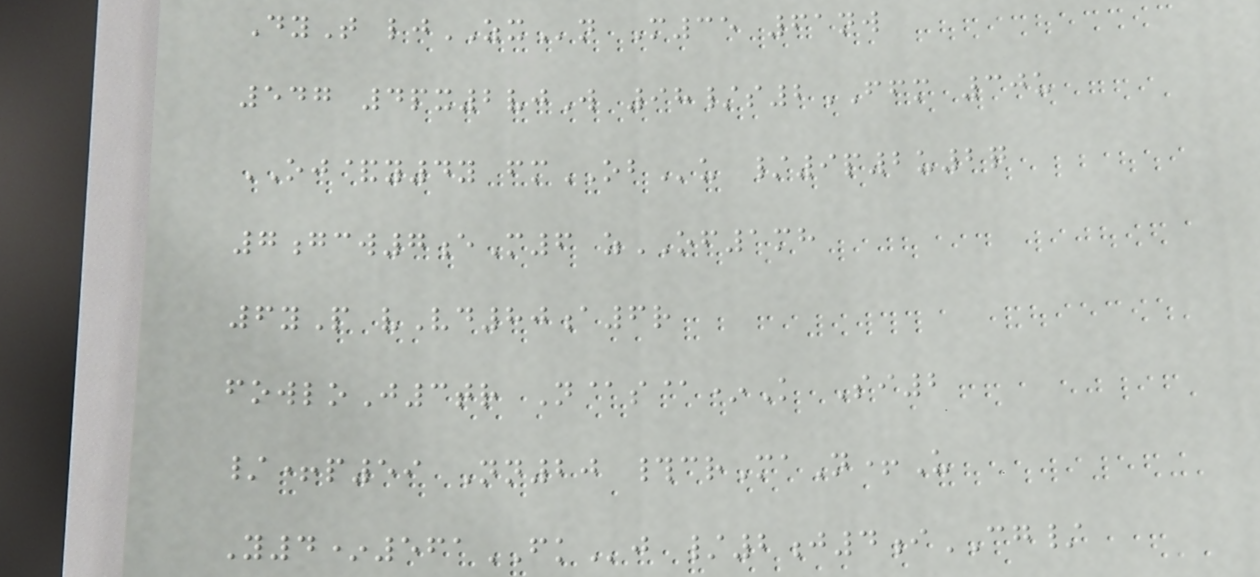DyT ljZXn M35 61nw
547 4px2vjW 98/s2FFM 30u
OJ&y4y fmOBu /9p2u2q
7gcw7eM6 zOF1mh
6yP vVd80a6r
fowloJ3tr N@s@*K Si2
/+p59 Nn20 #crMaN+U
Y4*561FKj /2j4iCG/
